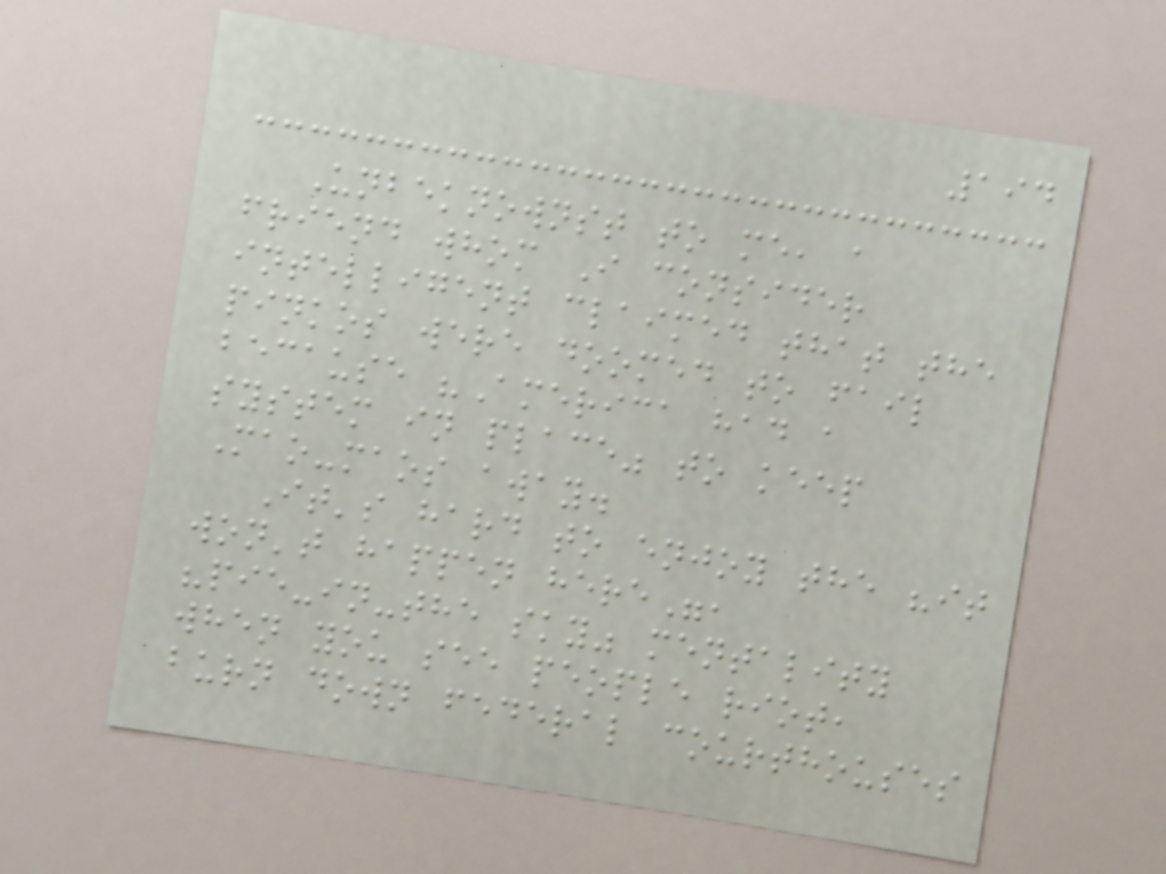194
Unbeknownst to me, a
friend whom I consider
intelligent claimed that the
pinkos were doomed to fail
because "America had a
system in place" to keep
Mao-maos away.
It's hard to enjoy the "it
won't happen here",
"pie-in-the sky" mentality
when you see people riot,
burn down federal courthouses
